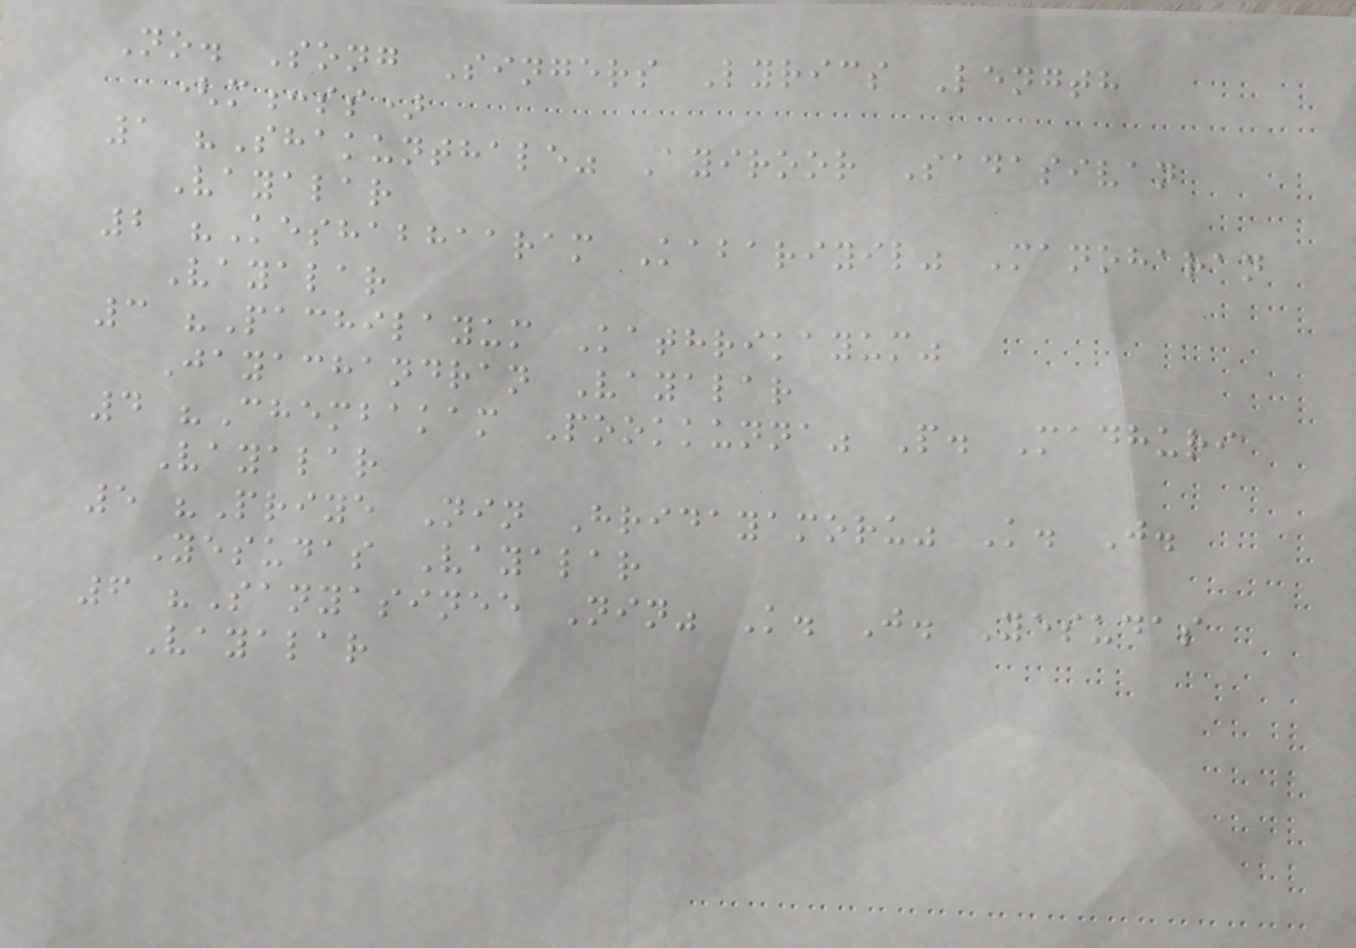No. Song Singers Lyrics Length
(m:ss)
1 "Shakunthale" Ayiroor Sadasivan
Vayalar
2 "Keshabhaaram Kabariyil" Manoharan
Vayalar
3 "Pachilayum Kathrikayum"
Jayachandran Vayalar
4 "Chembakam Pookkunna" P. Madhuri
Vayalar
5 "Priye Nin Hridayamoru" K. J.
Yesudas Vayalar
6 "Sanyasinee Nin" K. J. Yesudas
Vayalar
